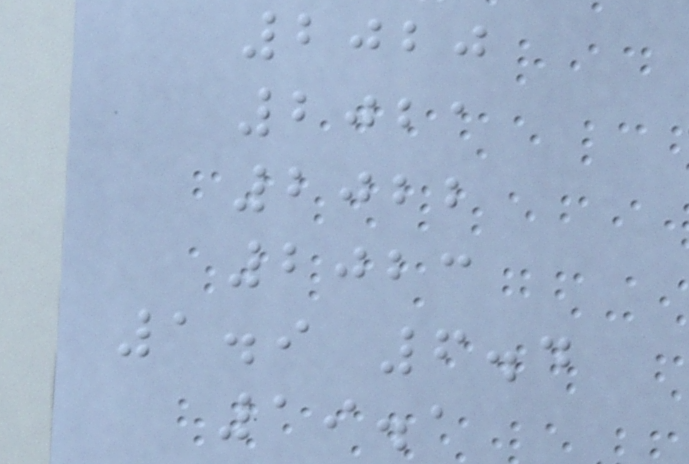2020
2021
2022
2023
1.9 6.4
19.1
